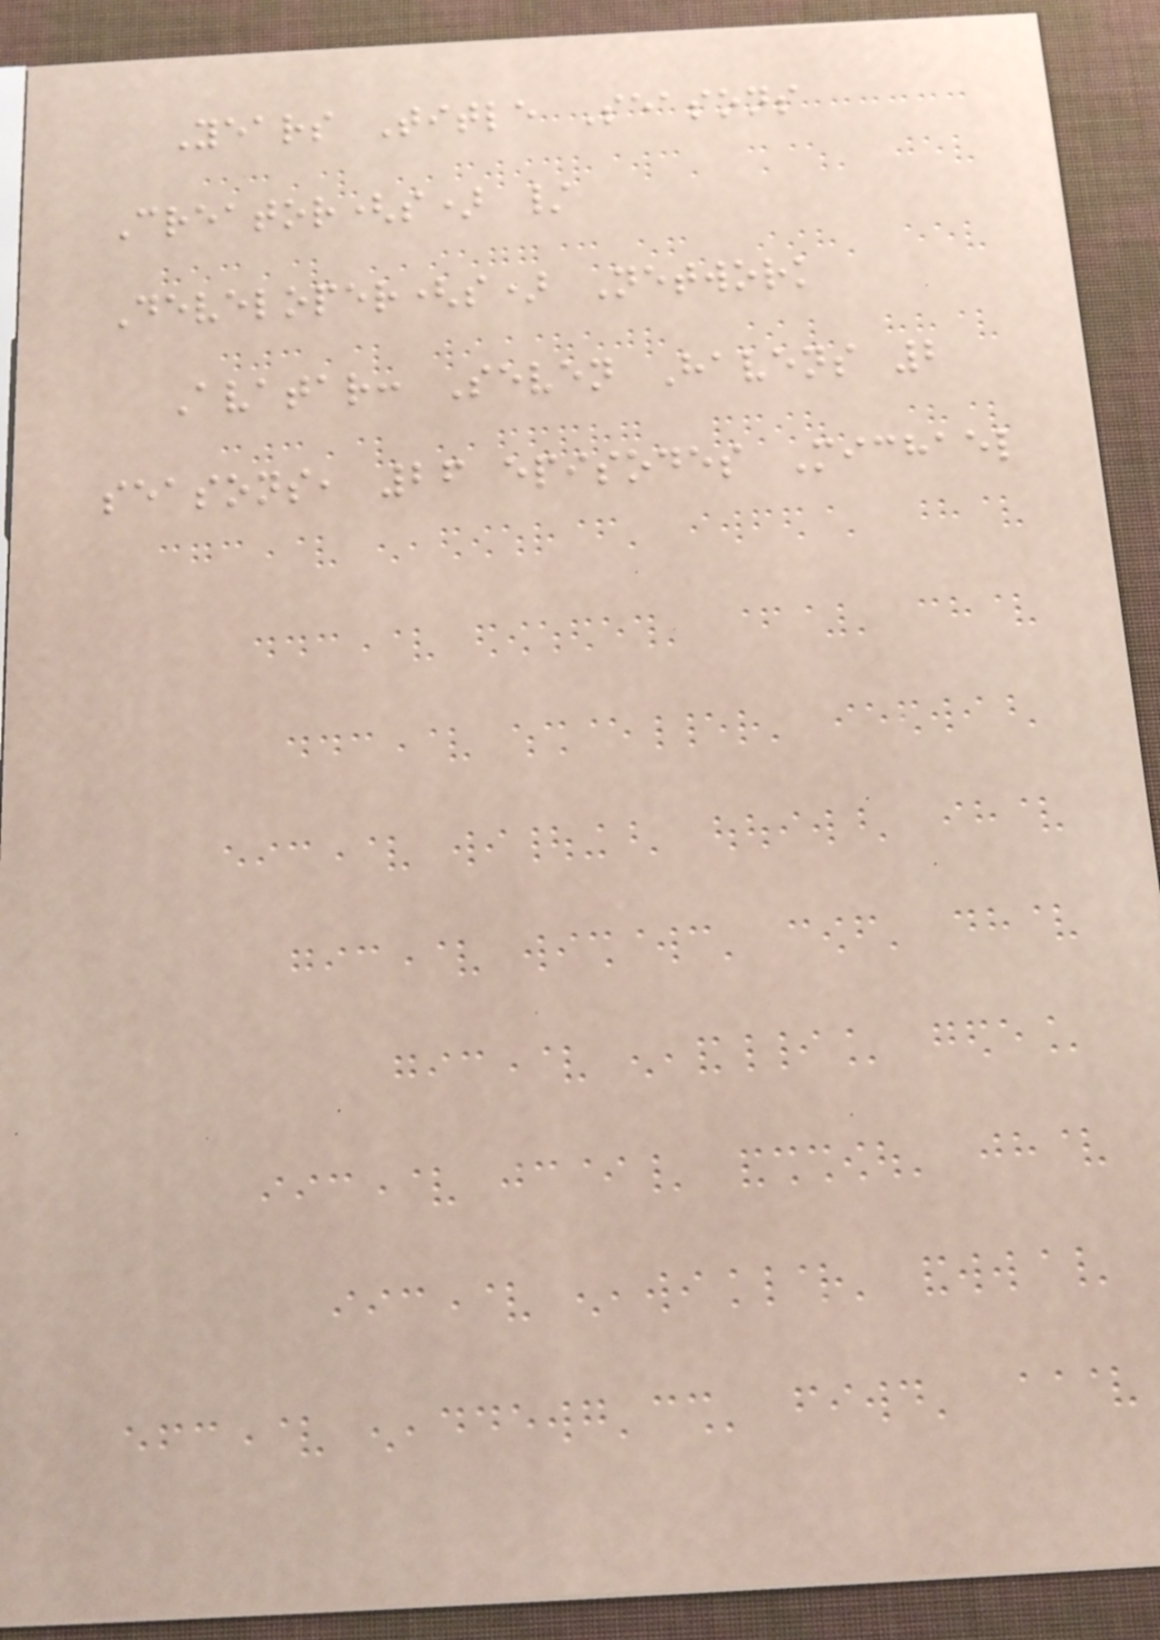Years Title Seasons
Creator(s) /
Developer(s) Network
Avatar: Seven Havens 2
seasons, 26 episodes Michael
